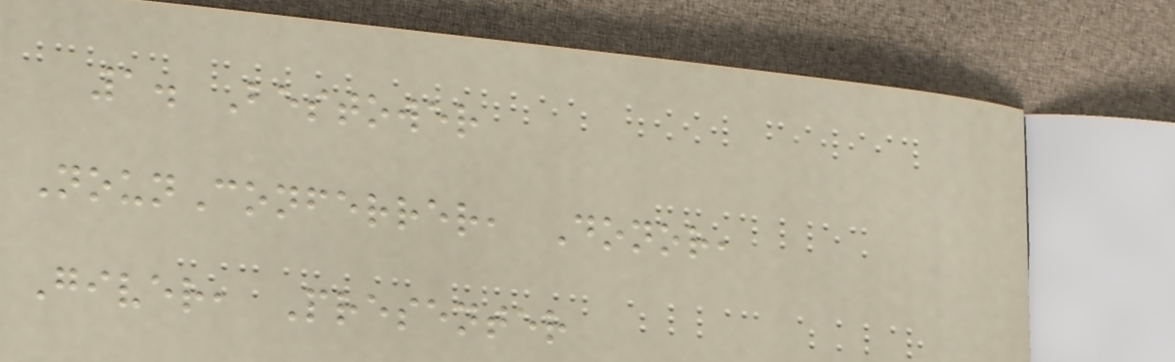1. Bestower
NounConferrer, Donor,
Giver, Presenter
